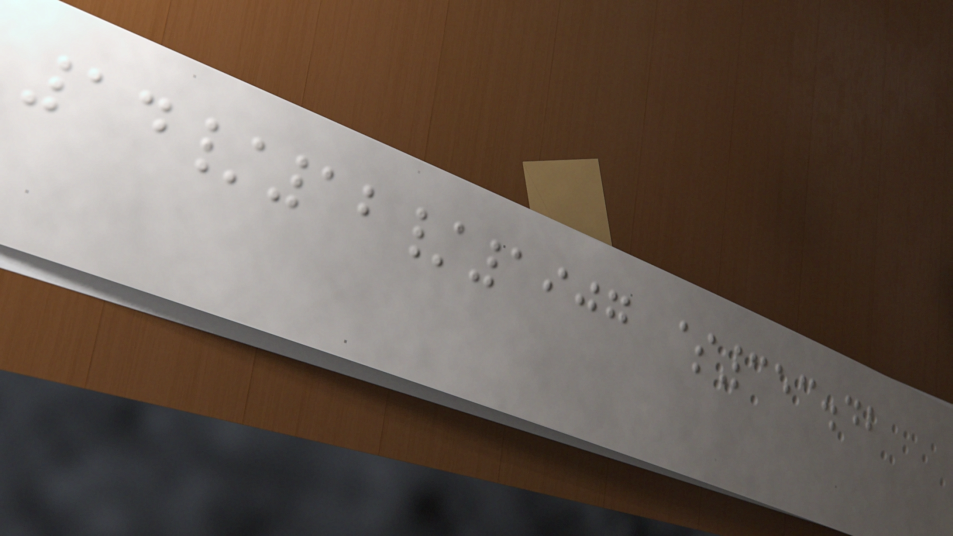14/12/1907 $353.42
